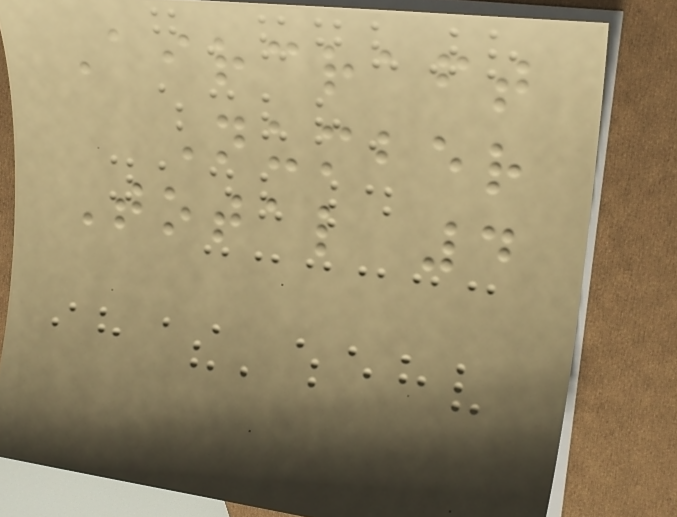Aircraft
Number
Total 4
